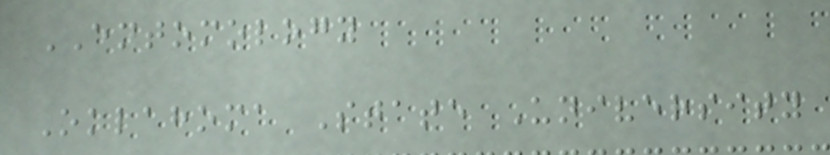ENTOMOLOGY
Oklahoma State University
